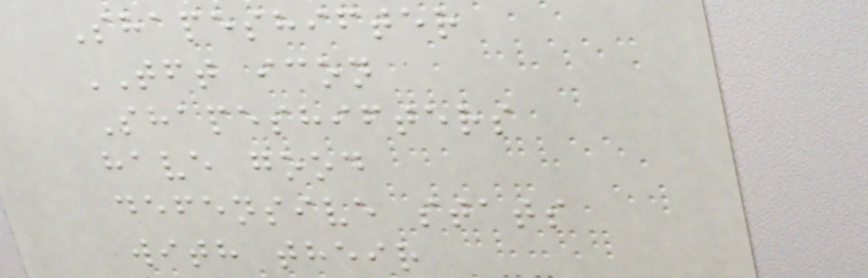Shapeshifter
TFT icon
Shapeshifters
have good
defensive stats
with their
